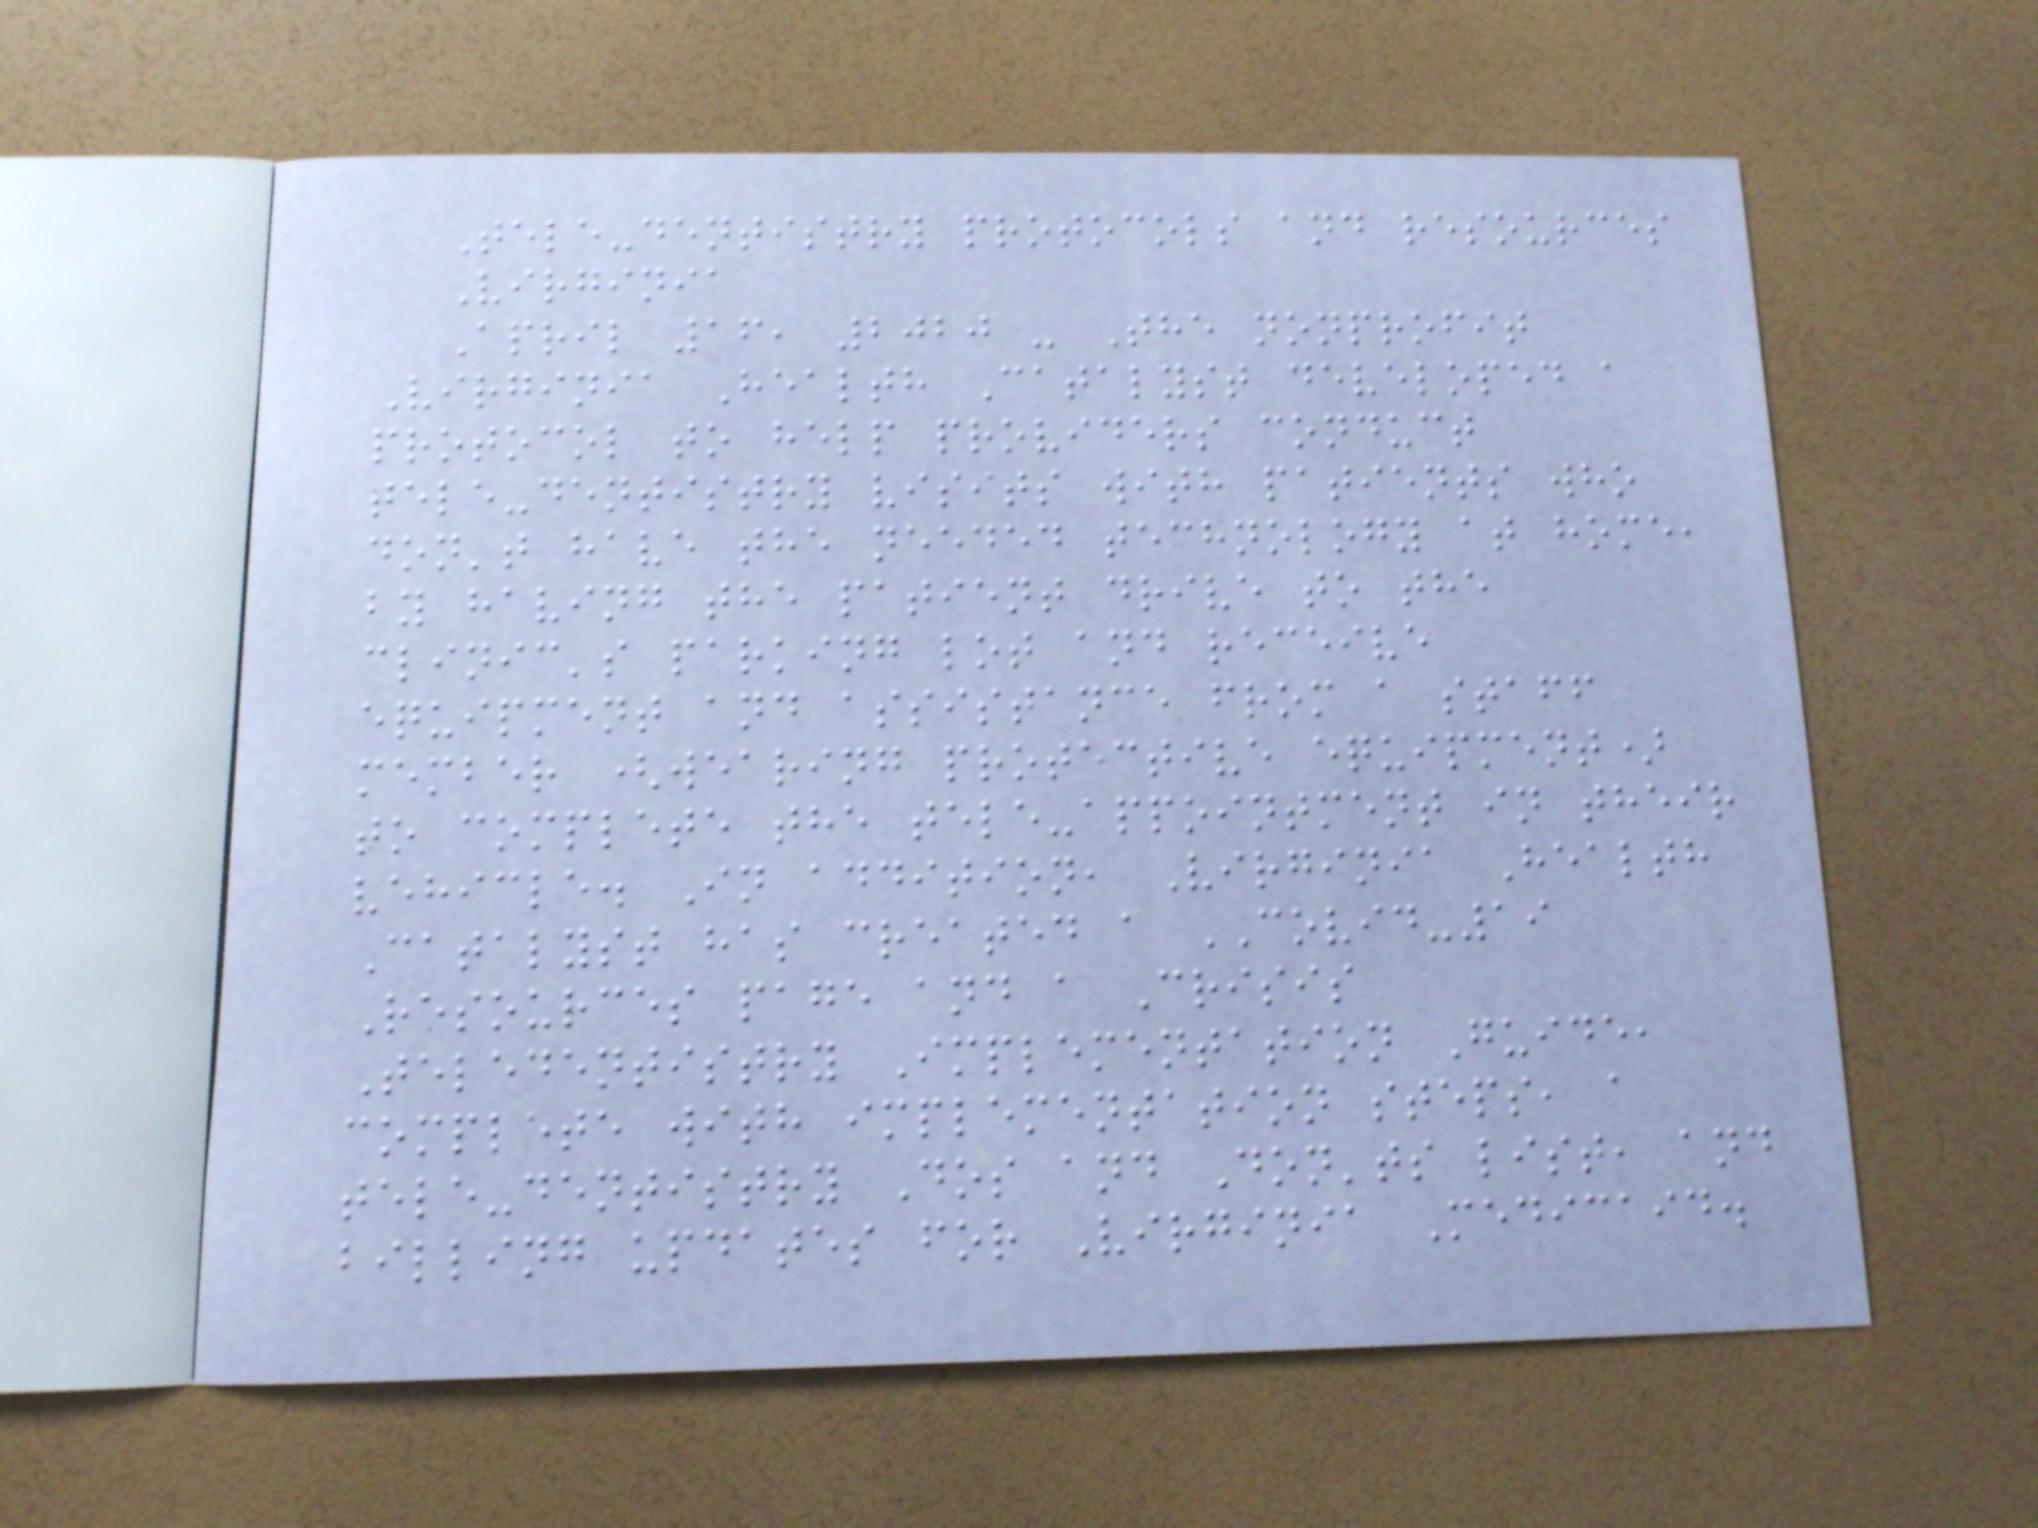Tele-dentistry protocols and resources
Virginia
April 16, 2020 - The nonprofit
Virginia Health Catalyst developed a
protocol to help providers conduct
tele-dentistry visits with patients who
don't have the needed technology at home,
by having the patient drive to the
clinic's parking lot and receive
equipment and assistance from a staff
member (wearing protective equipment)
to complete the tele-appointment in their
vehicle. In addition, Virginia Health
Catalyst has created a COVID-19
Resources page and a Crisis
Teledentistry Implementation Guide,
complete with implementation steps, a
tele-dentistry Dos and Don'ts list, and
billing updates for Virginia Medicaid.
